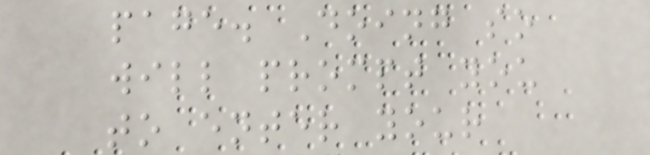page. Doing so
will prompt you
to enter your
